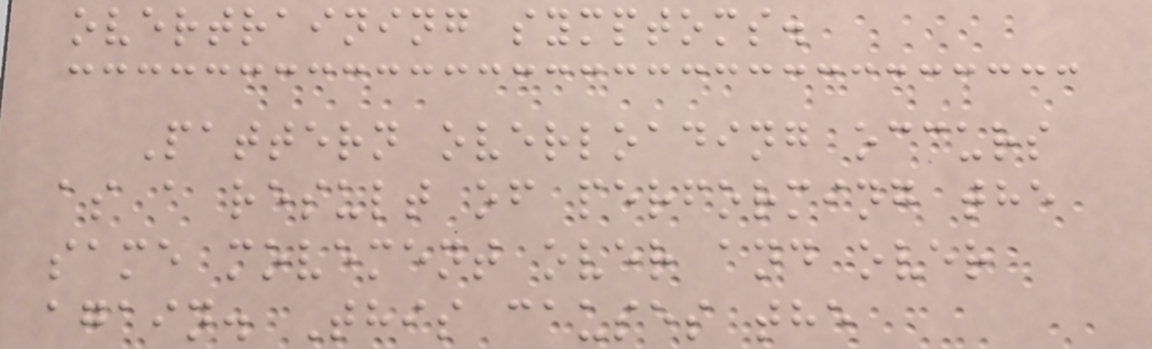overtraining symptoms.
Pattern overloading occurs
as a result of performing the
same movement over and over
again. This causes the
